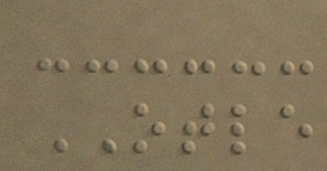OTLE
